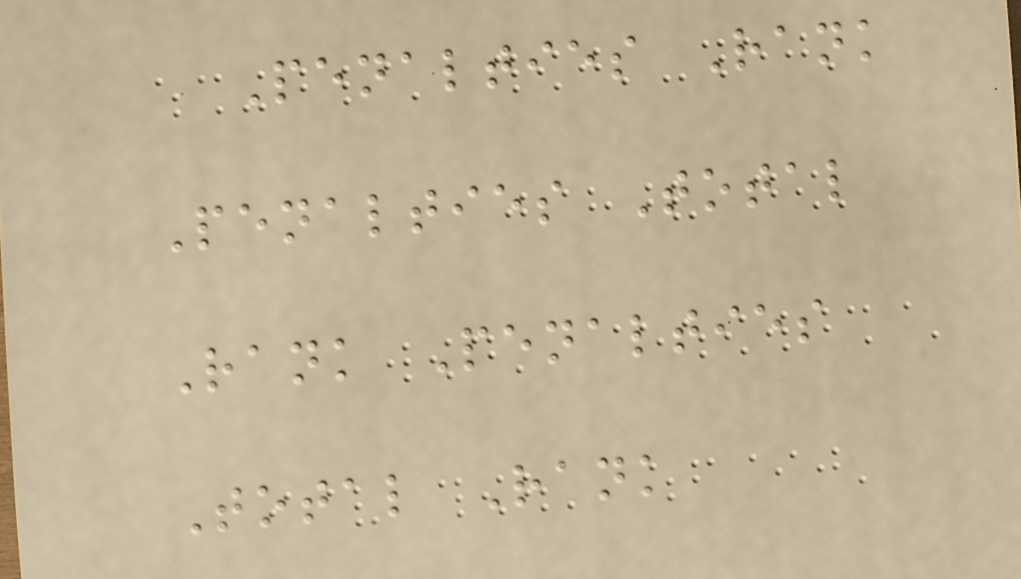Penalties Rank
Penalties Total
Rank Penalties
Total Rank
